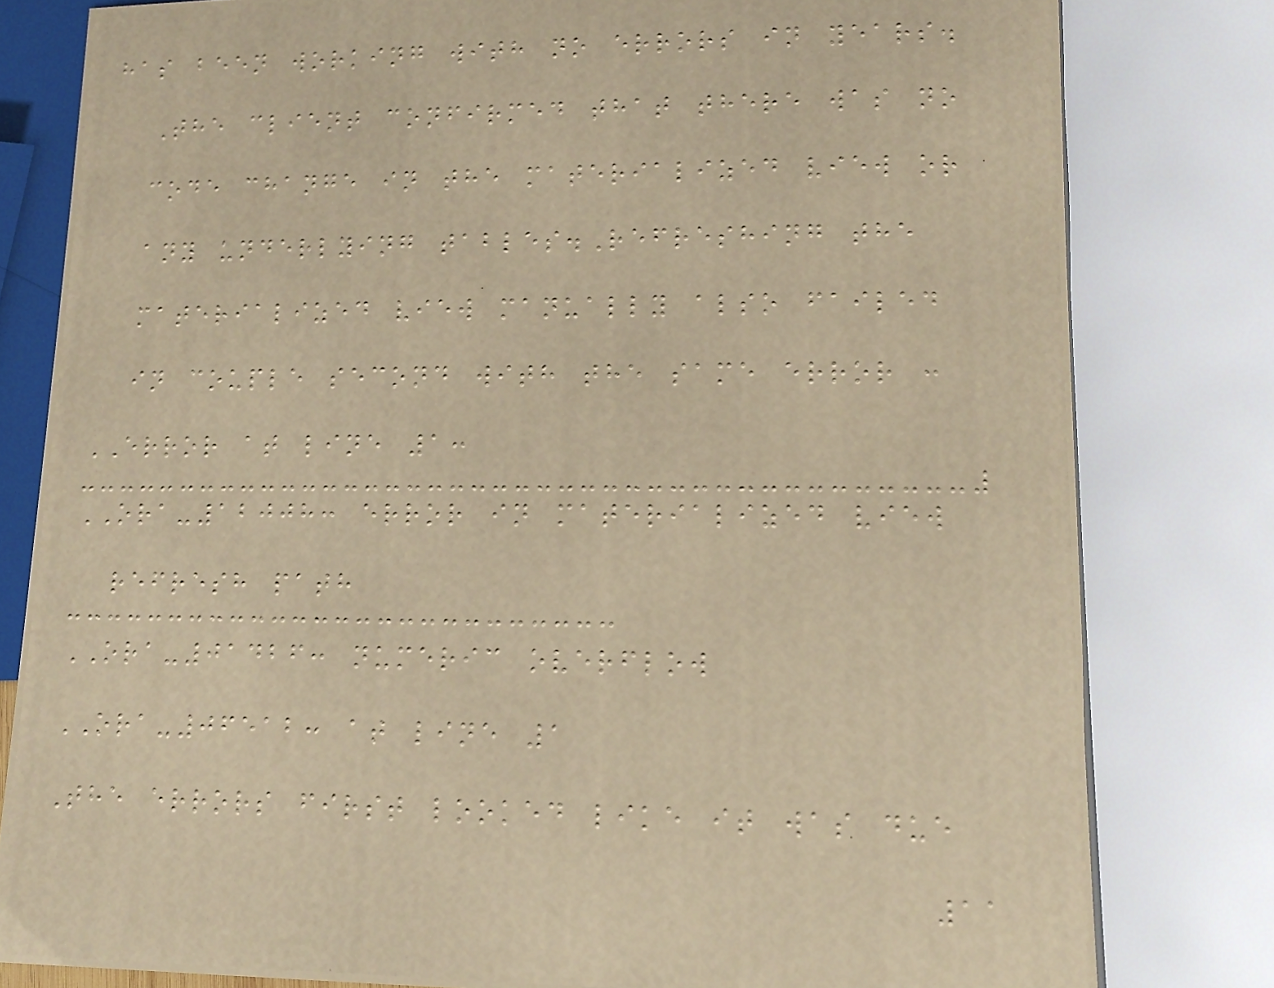has been working with no errors in years.
The client confirmed that there was no
code change in the materialized view or
any underlying tables.Refreshing the
materialized view manually also failed
in couple second with the same error :
ERROR at line 1:
ORA-12008: error in materialized view
refresh path
ORA-01426: numeric overflow
ORA-06512: at line 1
The errors first looked like it was due
11
